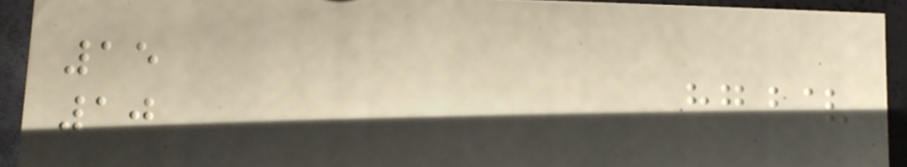15
10
